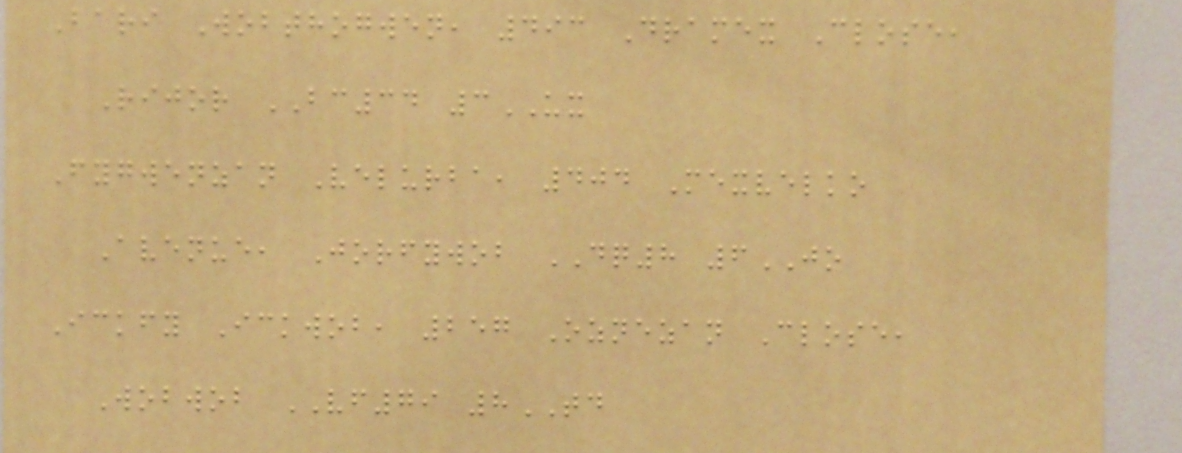Bari Wobthogwen, 493 Dramex Close,
Rijor BC34 3UX
Fygwenzan Velurba, 404 Mexvelko
Avenue, Jorfywob DQ8 6JO
Ickfy Ickwob, 257 Oznezan Close,
Wobwob VF79 8TD
